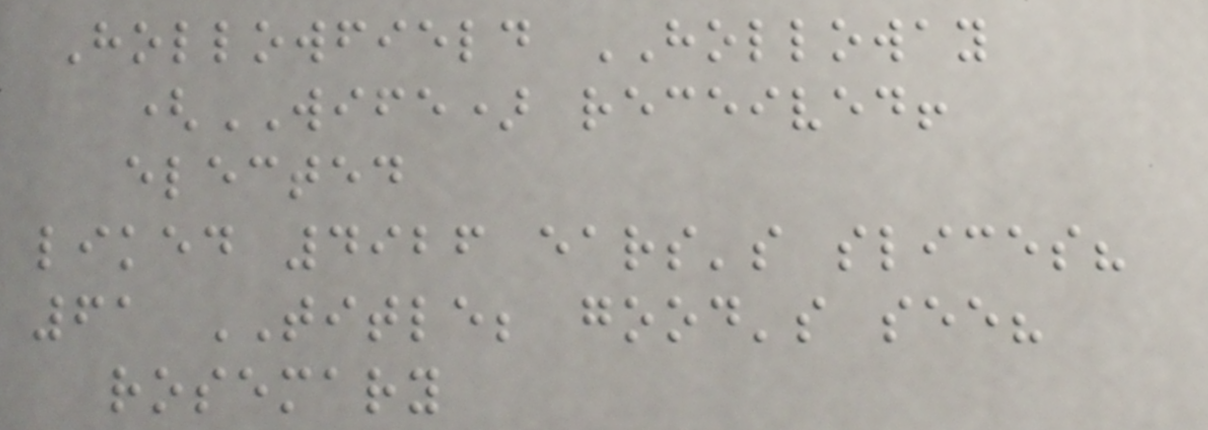Hollowfield HOLLOWAY
(WIFE) received!
elected
liked 4926 ears's slices?
61 TITLE; good's see?
rosemary
